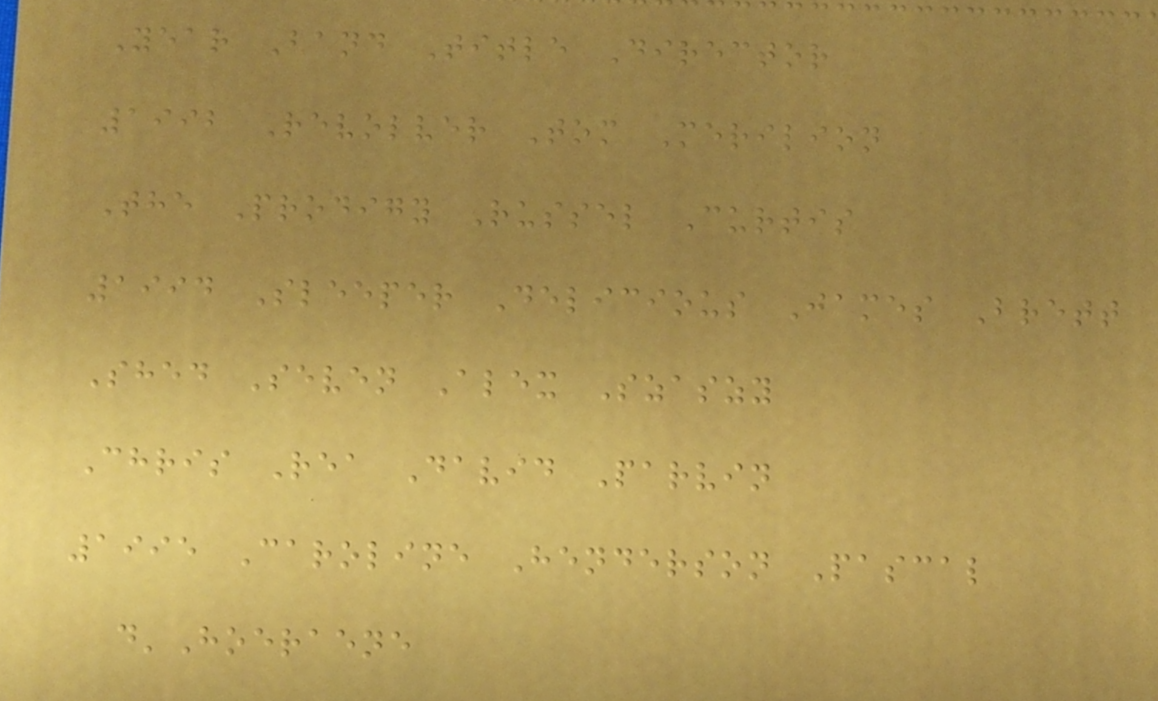Year Band Title Director
1992 Revolver Tom Merilion
The Prodigy Russel Curtis
1994 Sleeper Delicious James Brett
Shed Seven Alex Szaszy
Chris Rea David Parvin
1995 Caroline Henderson Pascal
d'Hoeraene
